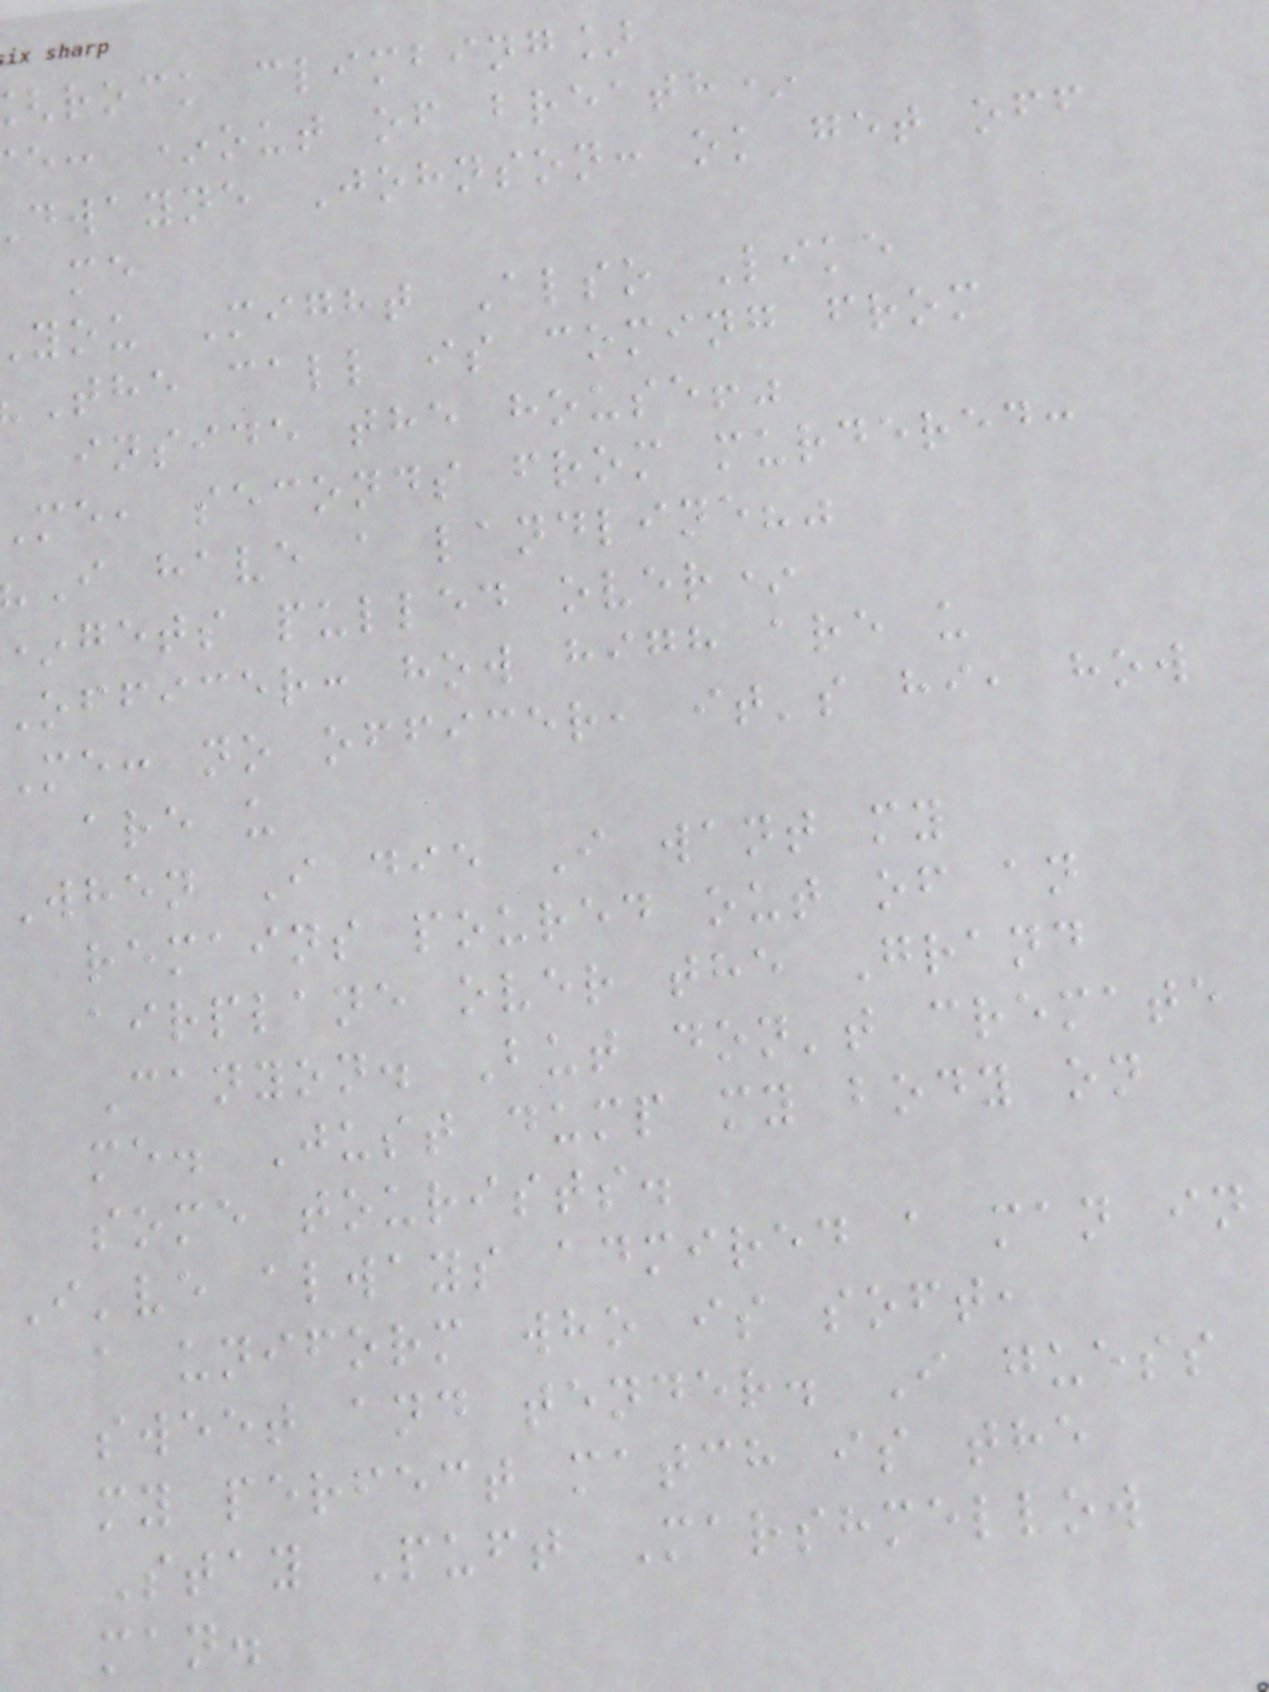rock climbing]
e: *out of breath*
dwayne Johnson: ok get off
me
you Might Also Like
The call is coming from
inside the house!"
me, seconds from murdered:
I have a landline?"
gets pulled over*
Officer: how high are u
Me: no officer, it's hi, how
are u
When I die I want my
remains poured out of an
airplane over the Grand
Canyon. But don't cremate
me. Just dump my body on
some tourists.
I've always admired a man in
a uniform who is soft,
sweet and tender. I guess
my perfect match is the
Stay Puft Marshmellow
man.
